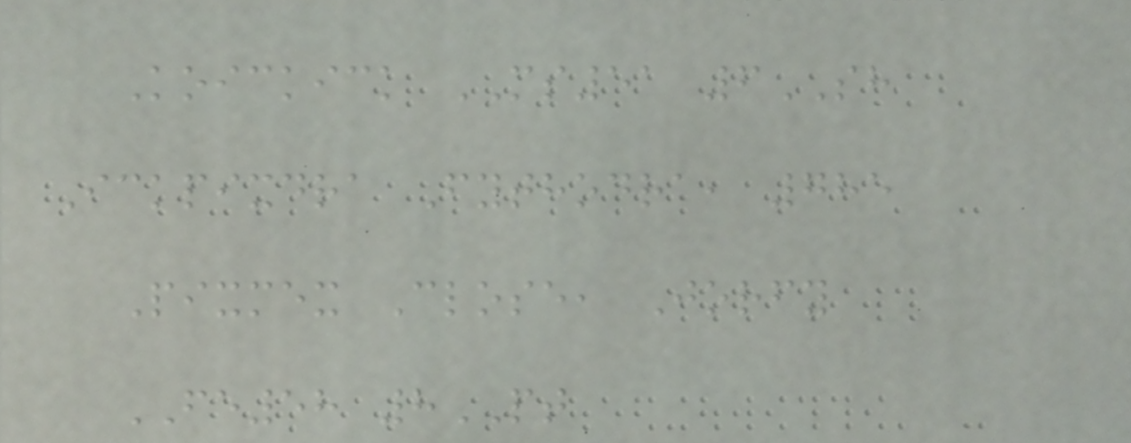Koickick MS51 6SH
Ickpixdra Fythodra, 785
Pixmex Close, Jorfy
FE58 8PT
